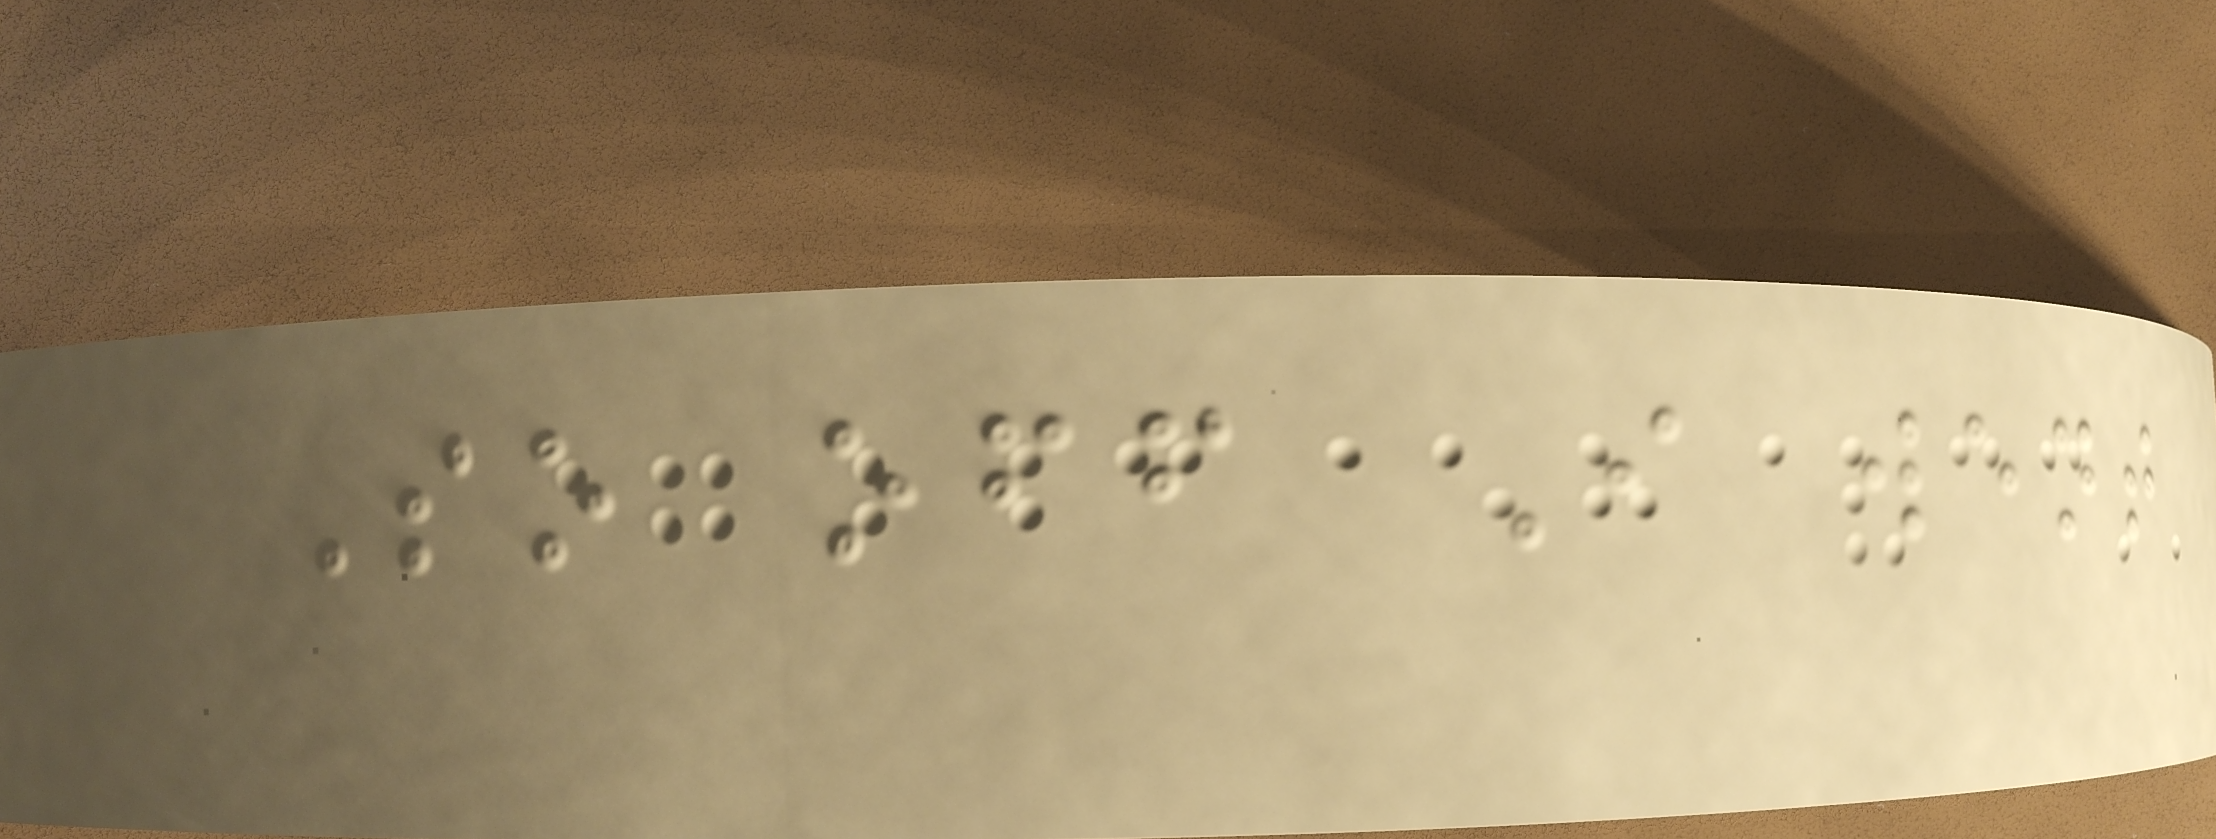So off I went
